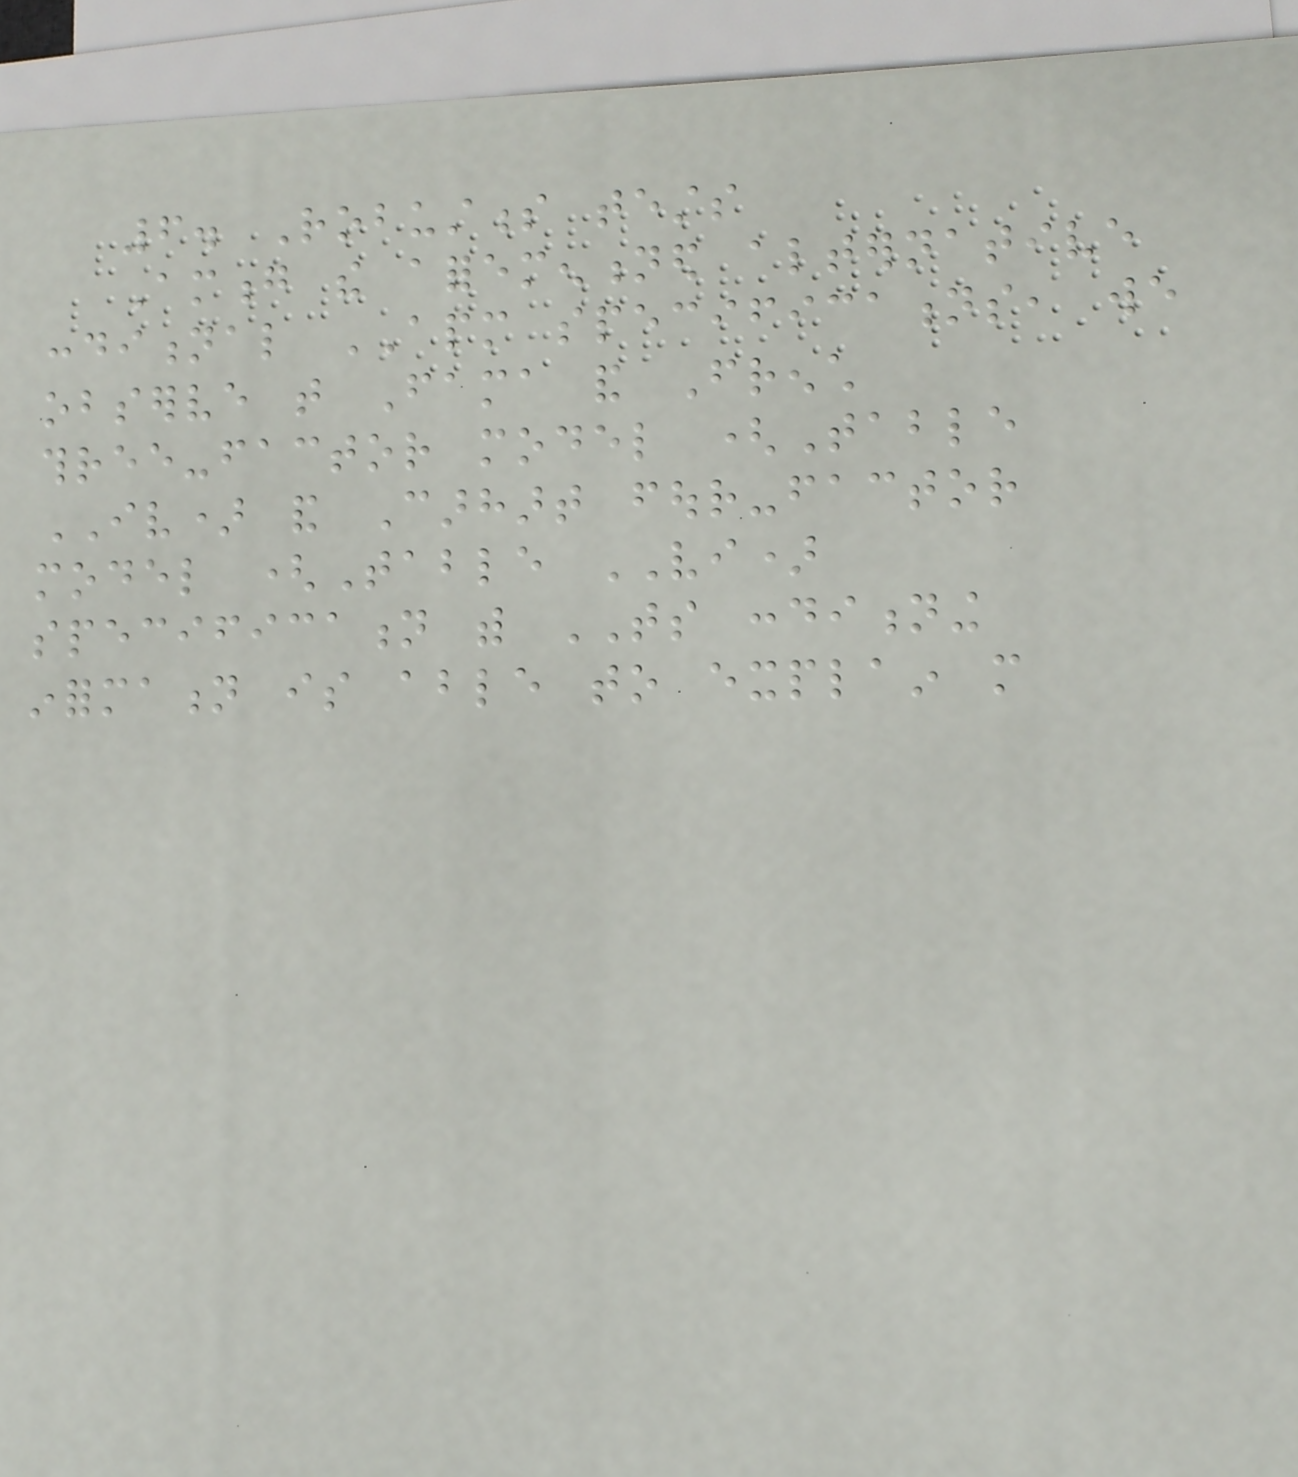6. Robustness tests
Among the aforementioned alternative
conditional APM specifications, we
observe that Fama and French
three-factor model (Table
IV) and Carhart four-factor
model (Table VI)
specification with TS conditioning
information is able to explain more
